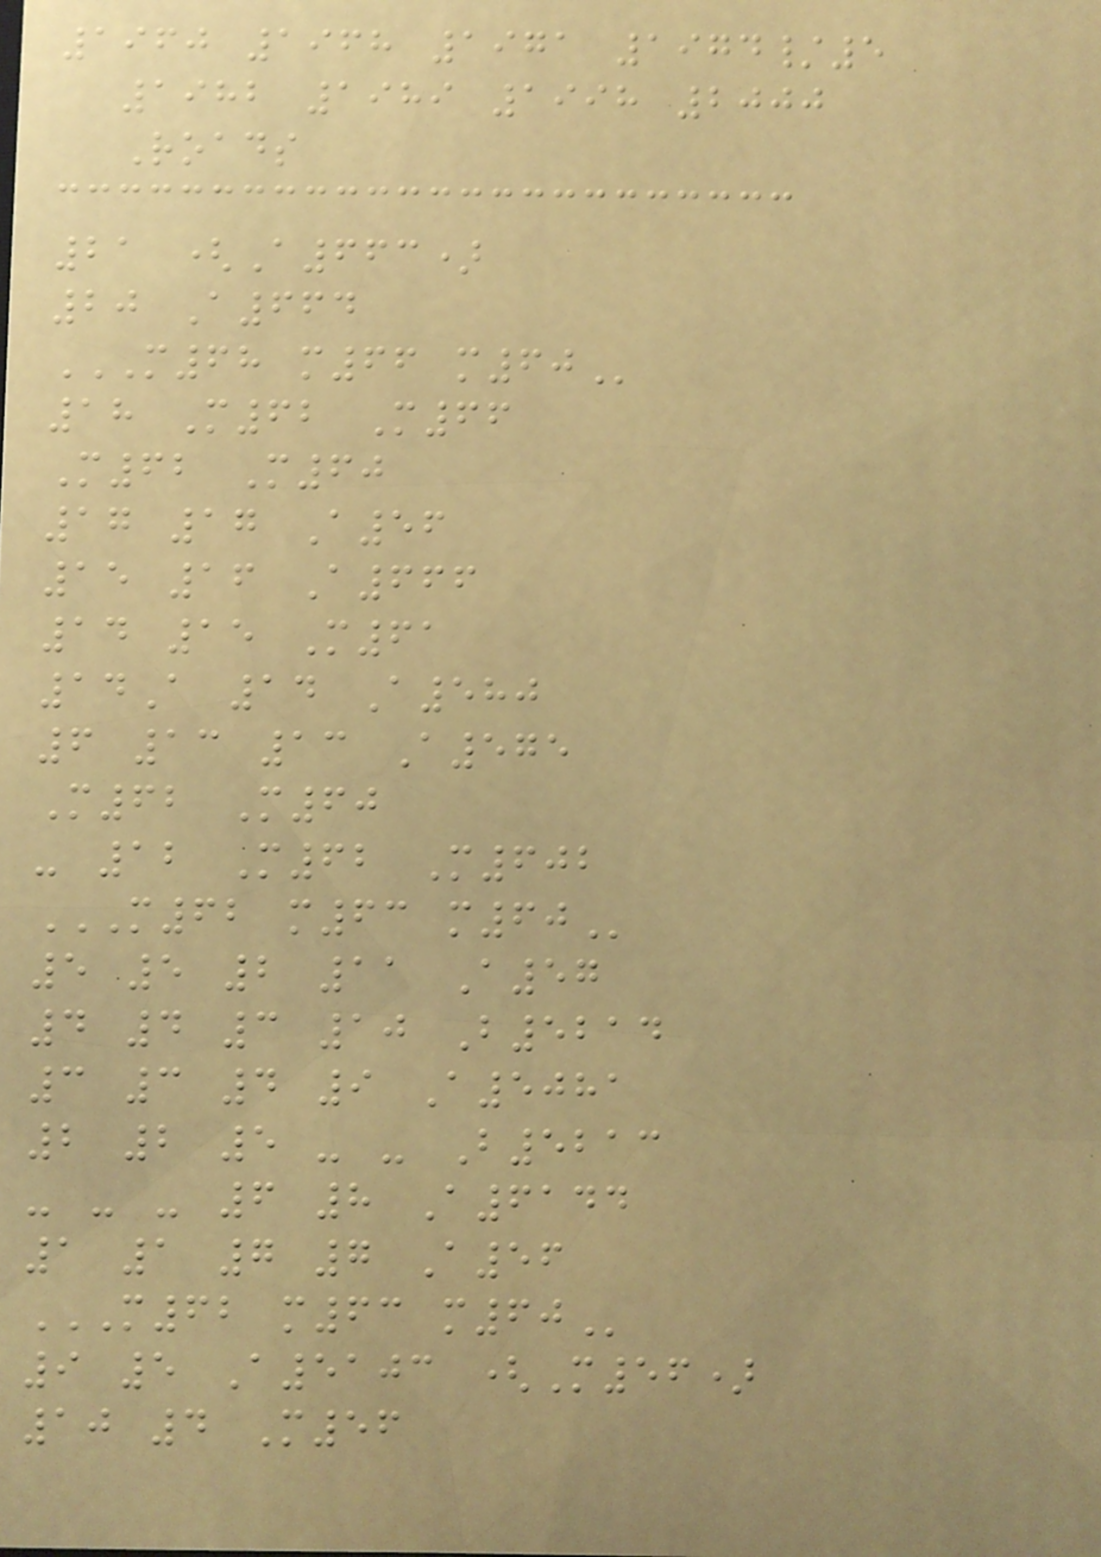1960 1968 1971 1974/5
1982 1989 1998 2000
Roads
21 (A663)
20 A664
M68 M66 M60
18 M62 M66
M62 M60
17 17 A56
15 16 A666
14 15 M61
14A 14 A580
6 13 13 A575
M62 M60
- 12 M62 M602
M62 M63 M60
5 5 2 11 A57
4 4 3 10 B5214
3 3 4 9 A5081
2 2 5 - - B5213
- - - 6 8 A6144
1 1 7 7 A56
M62 M63 M60
9 5 A5103 (M56)
10 4 M56
